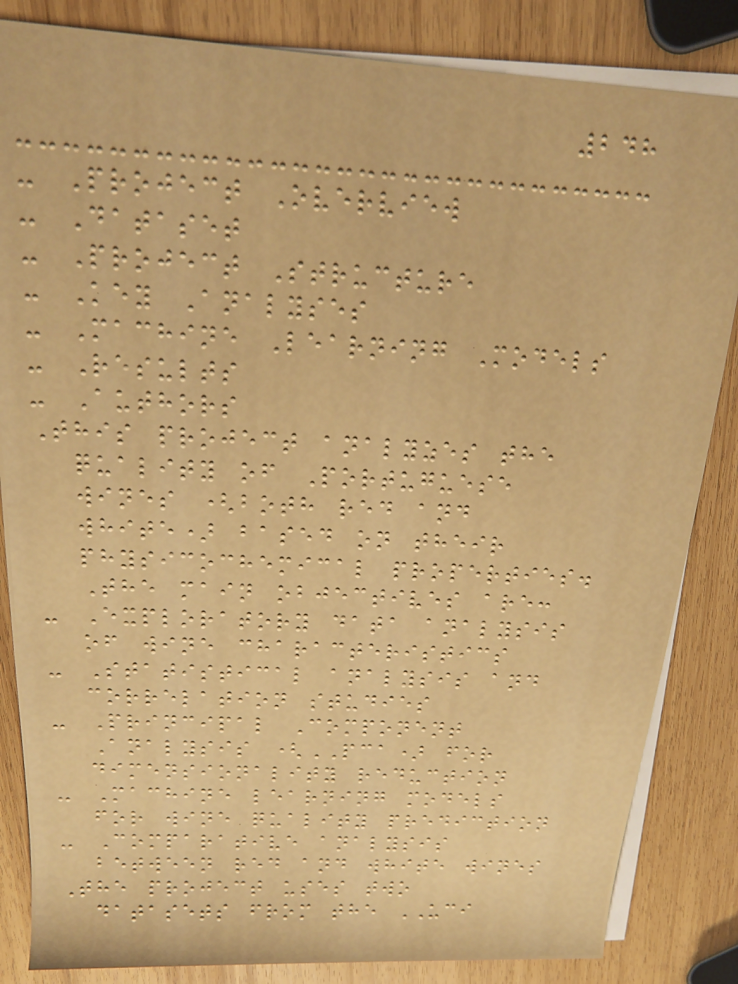248
- Project Overview
- Dataset
- Project Structure
- Key Analyses
- Machine Learning Models
- Results
- Authors
This project analyzes the
quality of Portuguese
wines (both red and
white) based on their
physicochemical properties.
The main objectives are:
- Exploratory data analysis
of wine characteristics
- Statistical analysis and
correlation studies
- Principal Component
Analysis (PCA) for
dimensionality reduction
- Machine learning models
for wine quality prediction
- Comparative analysis
between red and white wines
The project uses two
datasets from the UCI
